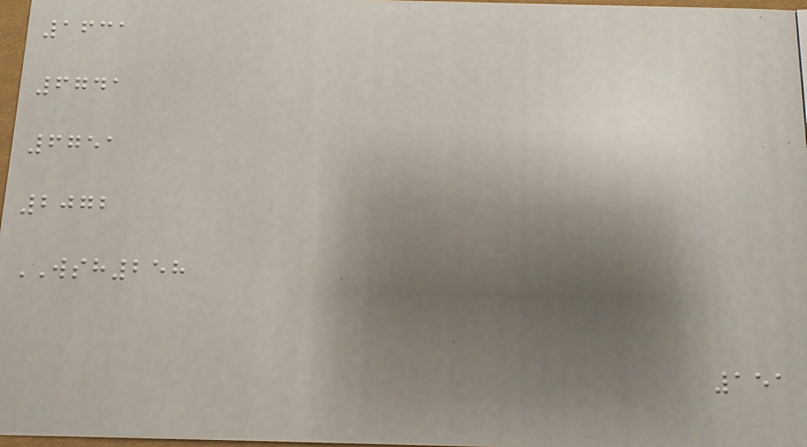1631
6741
6751
2072
WSH258
151
